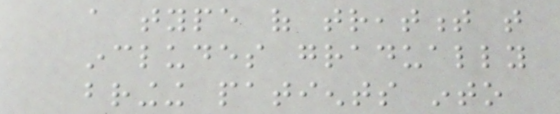a type of treatment that
includes gradually
bringing patients into
